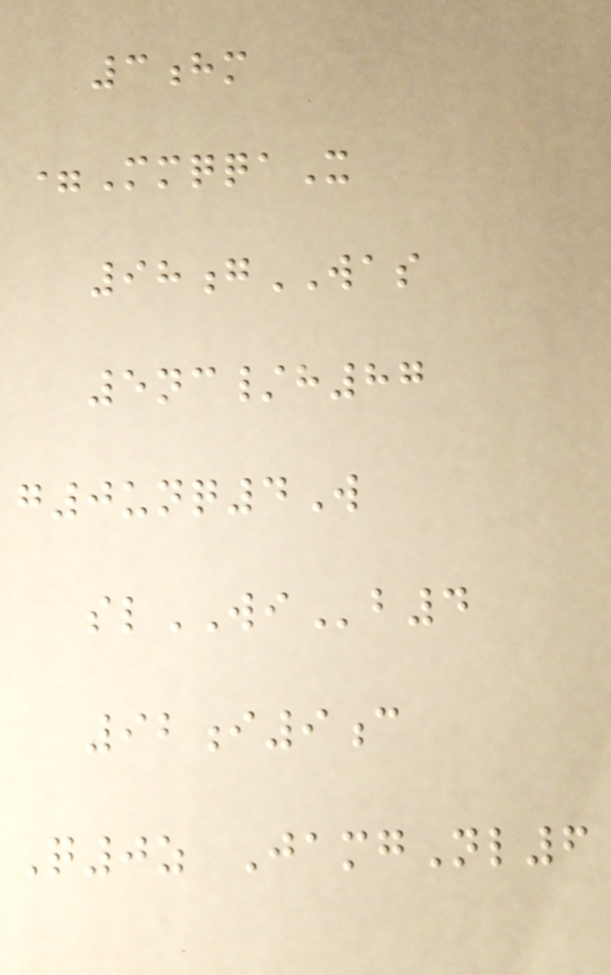3hm
=MmqqaX
98gWAS
5nc/h87
g0unq4W
slWIb4
92i9c
Q0z JamgNl6
